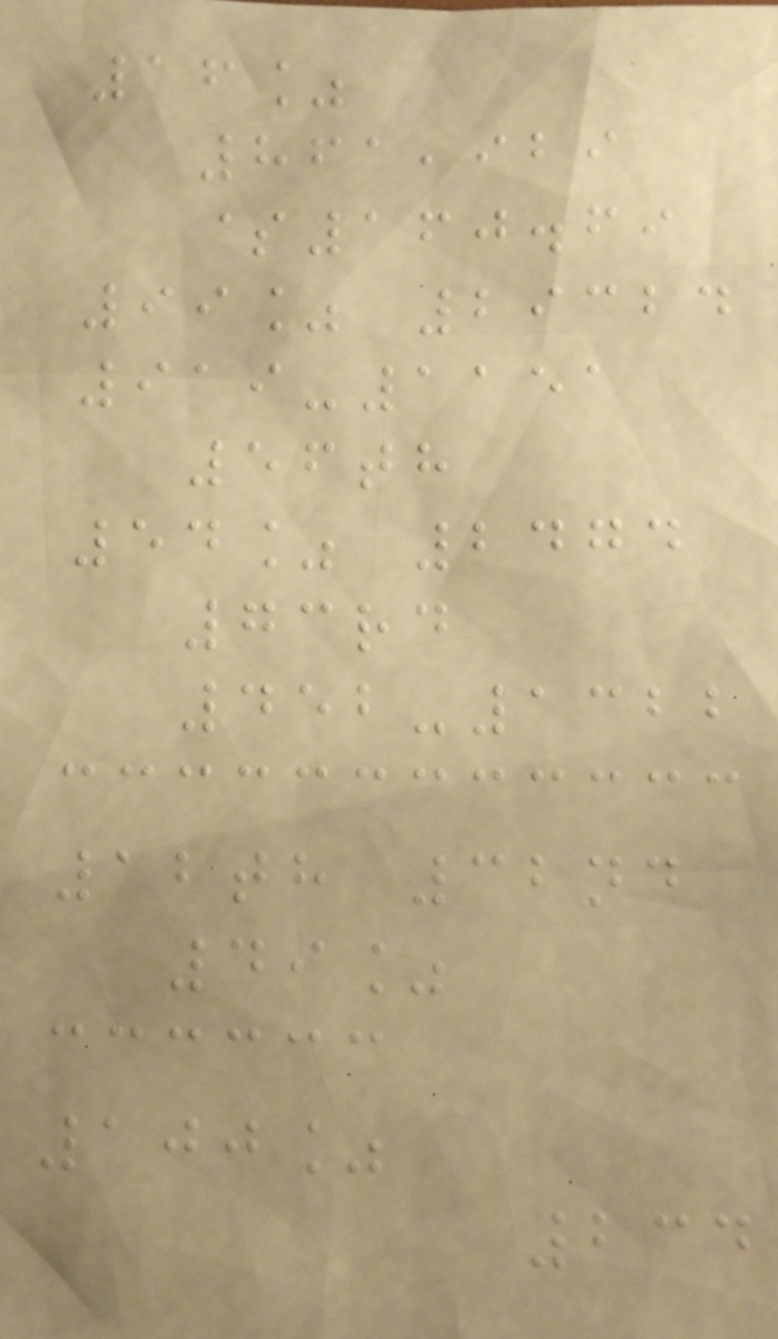16%
861,929
$160.69
99% 29324
919-1151
56th
54% 2474
73rd
452-1322
12th 32nd
49%
100%
234
